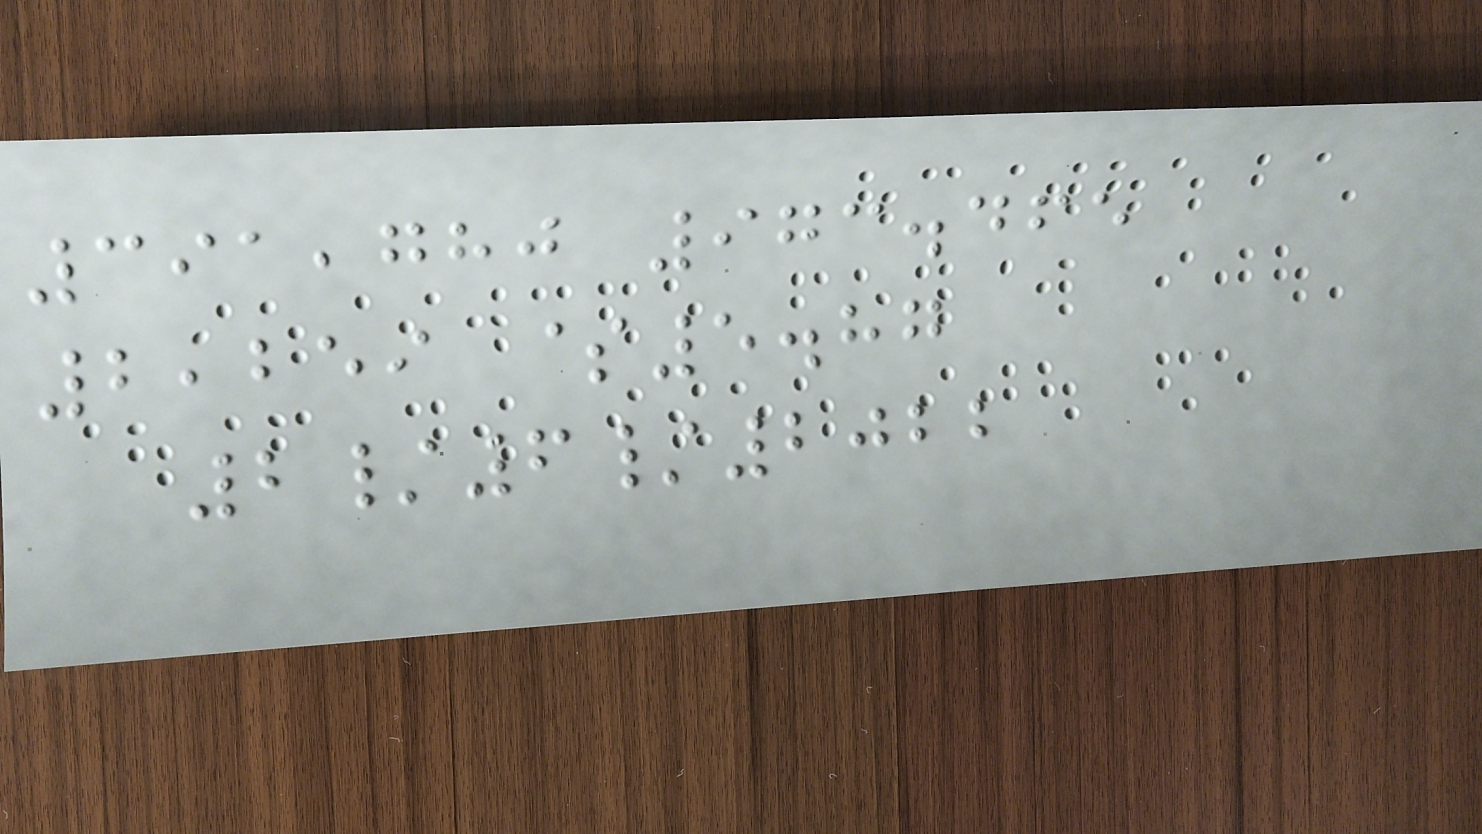391,780 973.465
2,259 $5.87
2/6/2022
